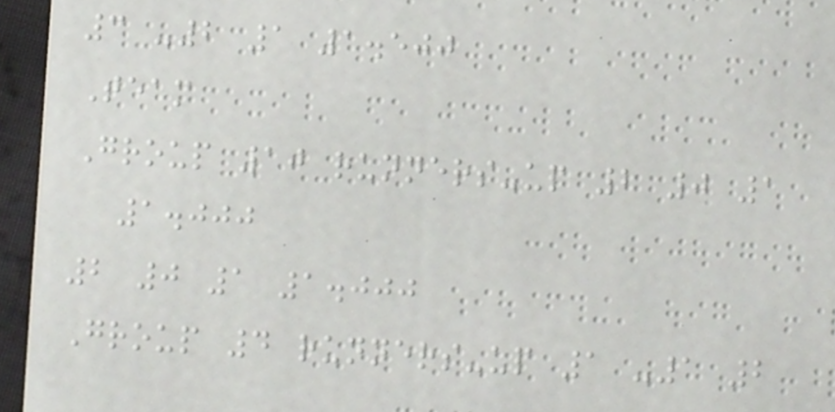3 -2 1 1.500
Team
Group 10 runners-up 2 0 1
1.000
2 0 1 1.000
Group 4 runners-up 1 -1 2
